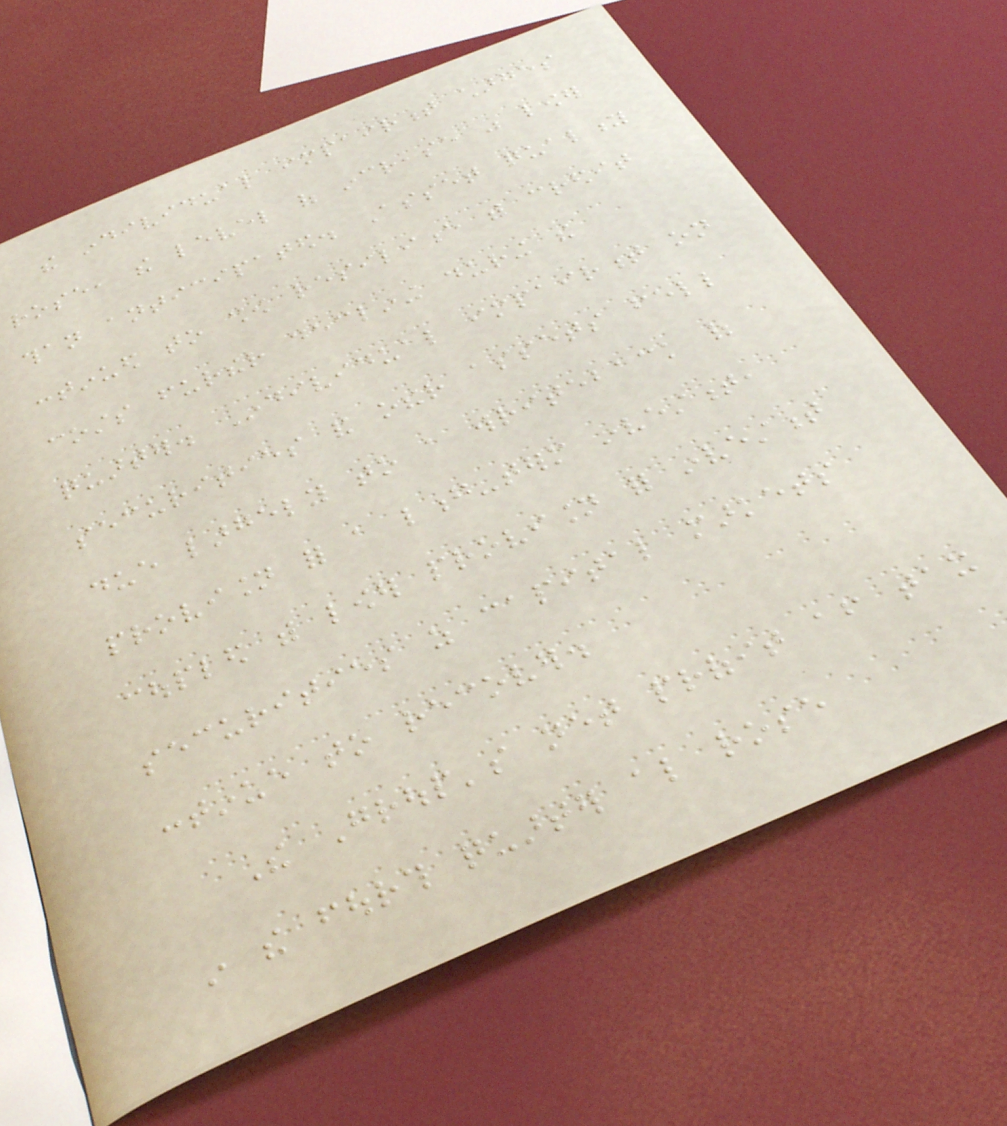the individual impairment charges
rose, the level of increase was lower
than anticipated. Asset quality
continued to show resilience with credit
costs further declining during the
quarter. Individual impairment on
securities and other assets fell
due largely to a writeback of
provision for a long-term investment,
coupled with lower provision for investment
securities as capital markets
continue to recover.
The Group's net profit after tax
in the fourth quarter also rose
